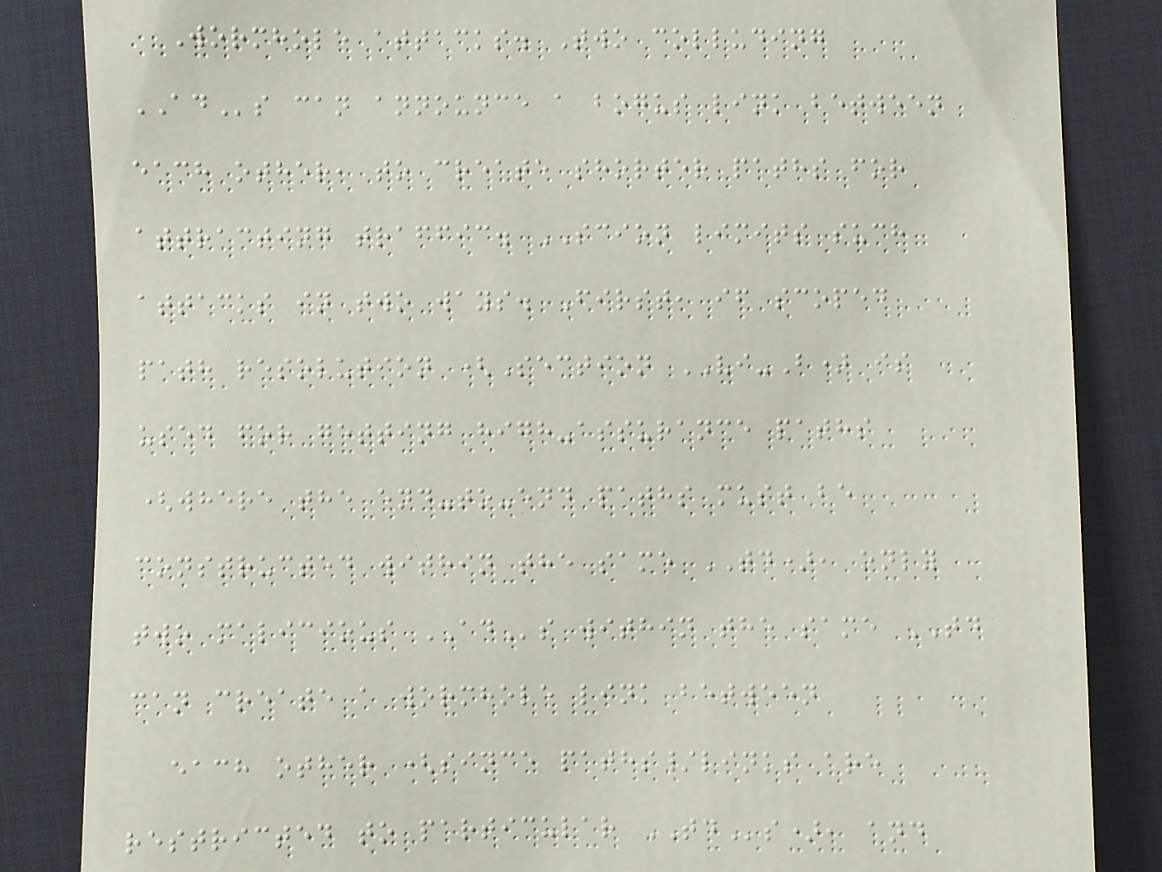Wormhole attacks. Two colluding
ADs can announce a bogus link between
each other, to create shorter paths for
attracting traffic. SCION limits such
attacks in two ways. First, if scoped
path resolution (Section VI-B) is
used for getting high-assurance paths
(where the end-to-end paths must be
constructed within the same TD), only
two malicious ADs within the same TD
can create a wormhole link between
each other (since paths/links are
restricted to particular TDs), and
